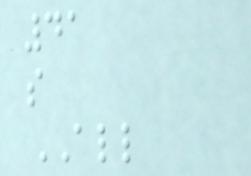41
s
ALL
